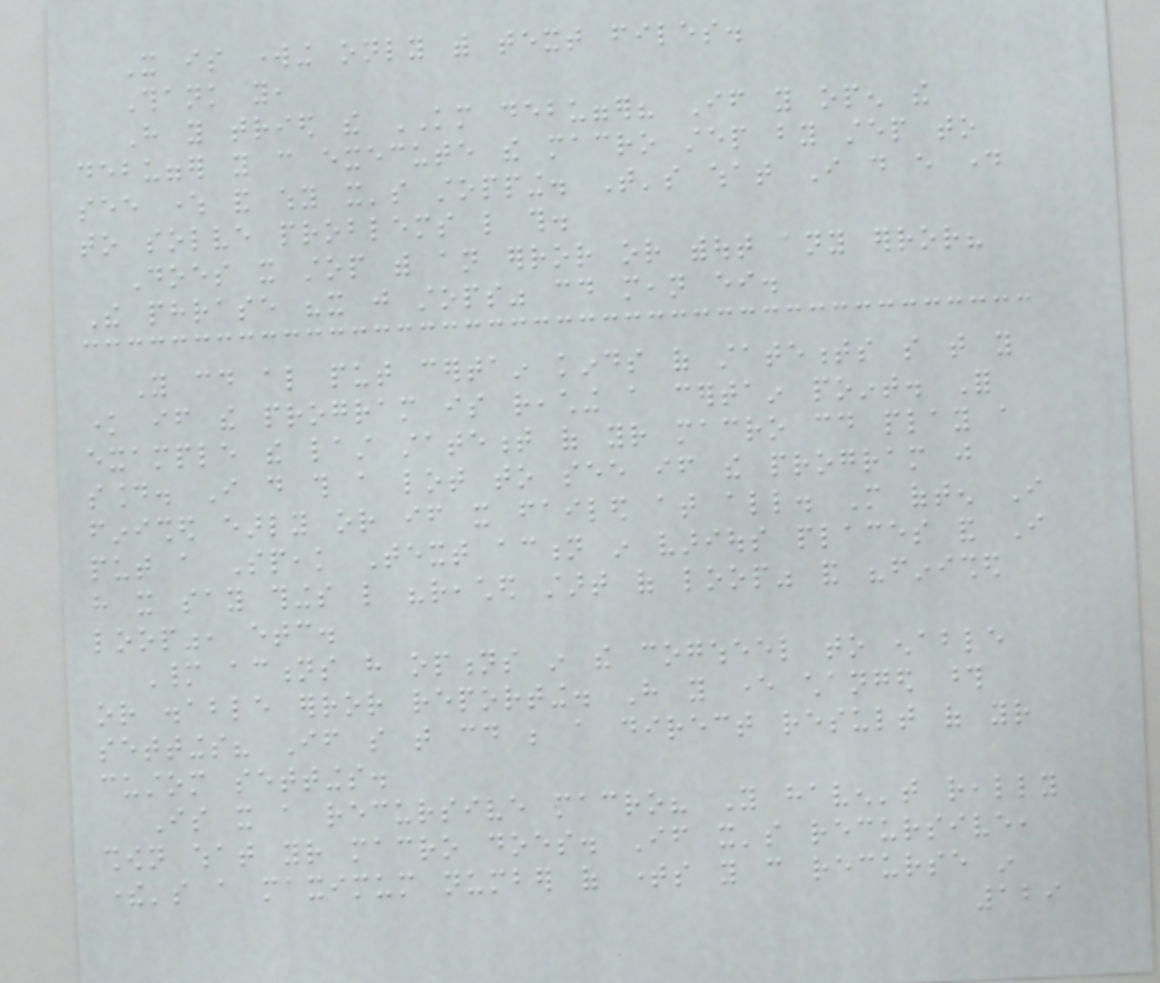It is working only with text files.
Thank you,
Have you tried the KM debugger? If you open the
debugger you can execute the macro step by step to
see where and why it's stopping. That's what I do every day
to solve problems like this.
Does it stop with an error or without any error?
The phrase "it just stops" could mean either.
You could also put certain kinds of statements so that you
know if the program is reaching a certain point. For
example the last statement of your macro could play a
sound. I do this a lot to see if the program just
finished early or if it failed at all. More often I
put a Speak Text action in various places and I
have it say things like "reached start of loop" and "finished
loop", etc.
Many actions have options in the cogwheel to enable
or disable error reporting. Have you ever changed those
settings? If so that could be a direct result of your
custom settings.
Is it a recursive macro? You haven't really
shown what your macro does. If it's recursive,
there's a maximum number of times you can recurse in
129
